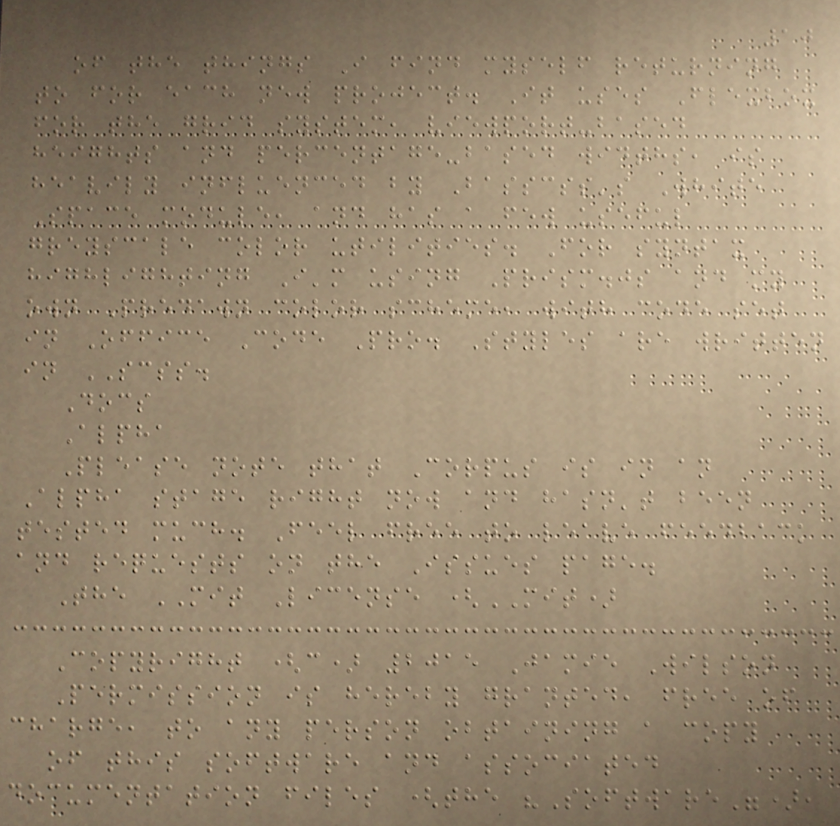10
of the things I find myself returning
to for each new project. It uses Flexbox
for the grid system, viewport-based
heights and percentage-based widths, is
heavily influenced by Basscss's White
Space module, and has a few useful
greyscale color utilities. For syntax
highlighting I'm using Prism.js and my
own Predawn color scheme, with code set
in Office Code Pro. Styles are written
in SCSS.
Docs
Alpha
Please note that Corpus is in an
Alpha stage right now and hasn't been
tested much. Feel free to leave feedback
and requests on the Issues page.
The MIT License (MIT)
Copyright (c) 2015 Jamie Wilson
Permission is hereby granted, free of
charge, to any person obtaining a copy
of this software and associated
documentation files (the "Software"),
